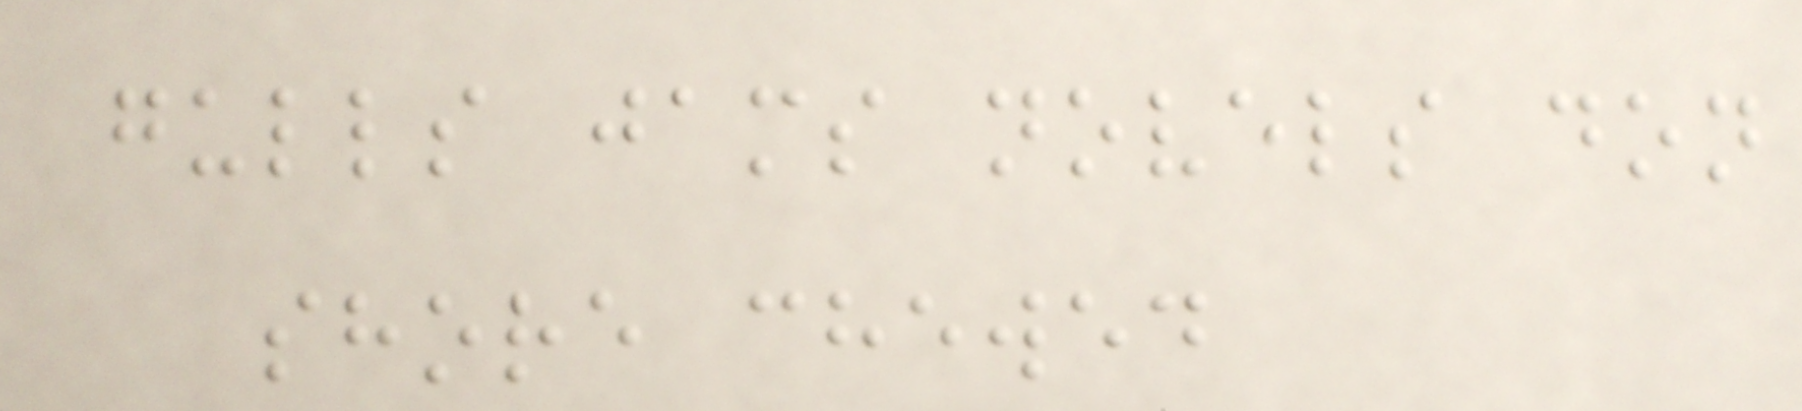gulls jams novels don
shore chewed
